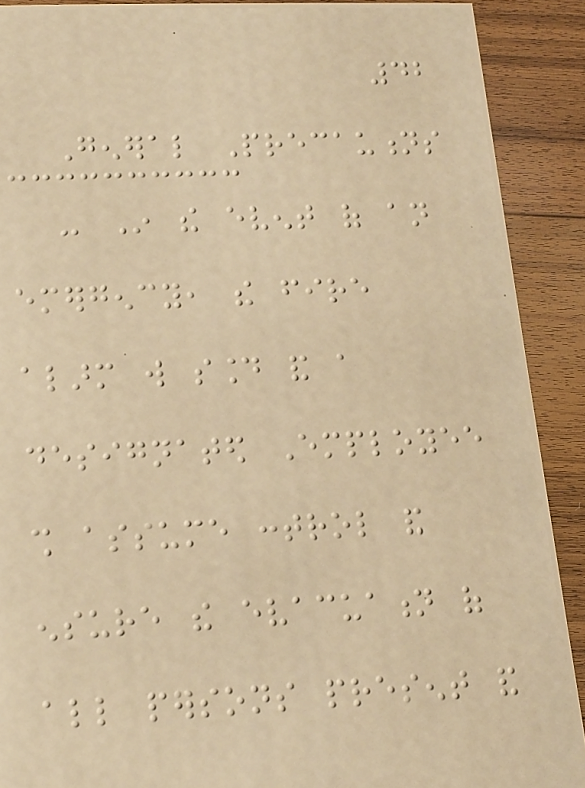42
General Precautions
- In the event of an
emergency, the fire
alarm will sound and a
designated Employee
shall assume control and
ensure the evacuation of
all persons present and
